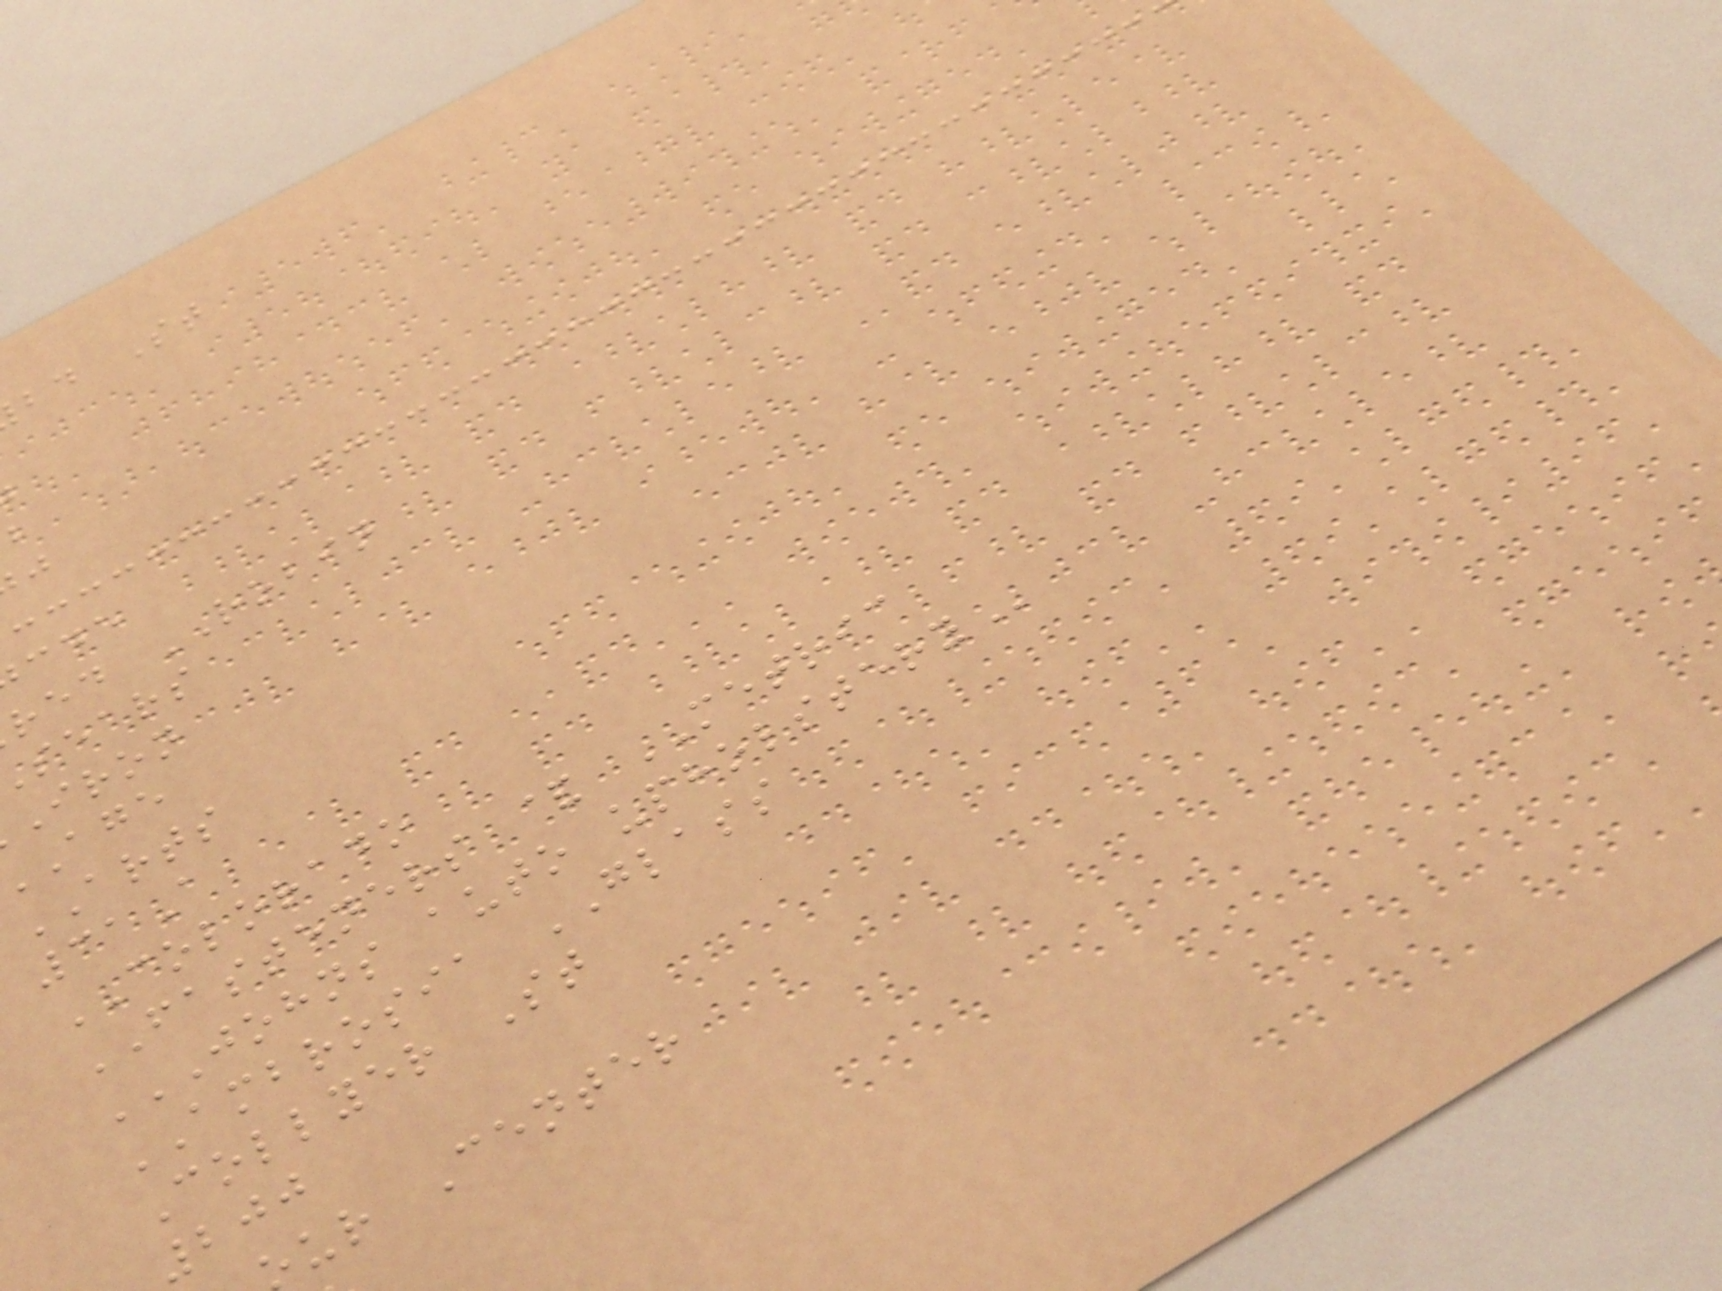bd St
red ROBIN
sears
iron
ARTS
31A
COLORADO
FASTENERS & METRIC
JOHNS AUTO UPHOLSTERY
AMBROSIA GLASS
Collyer St
200
ur Center
